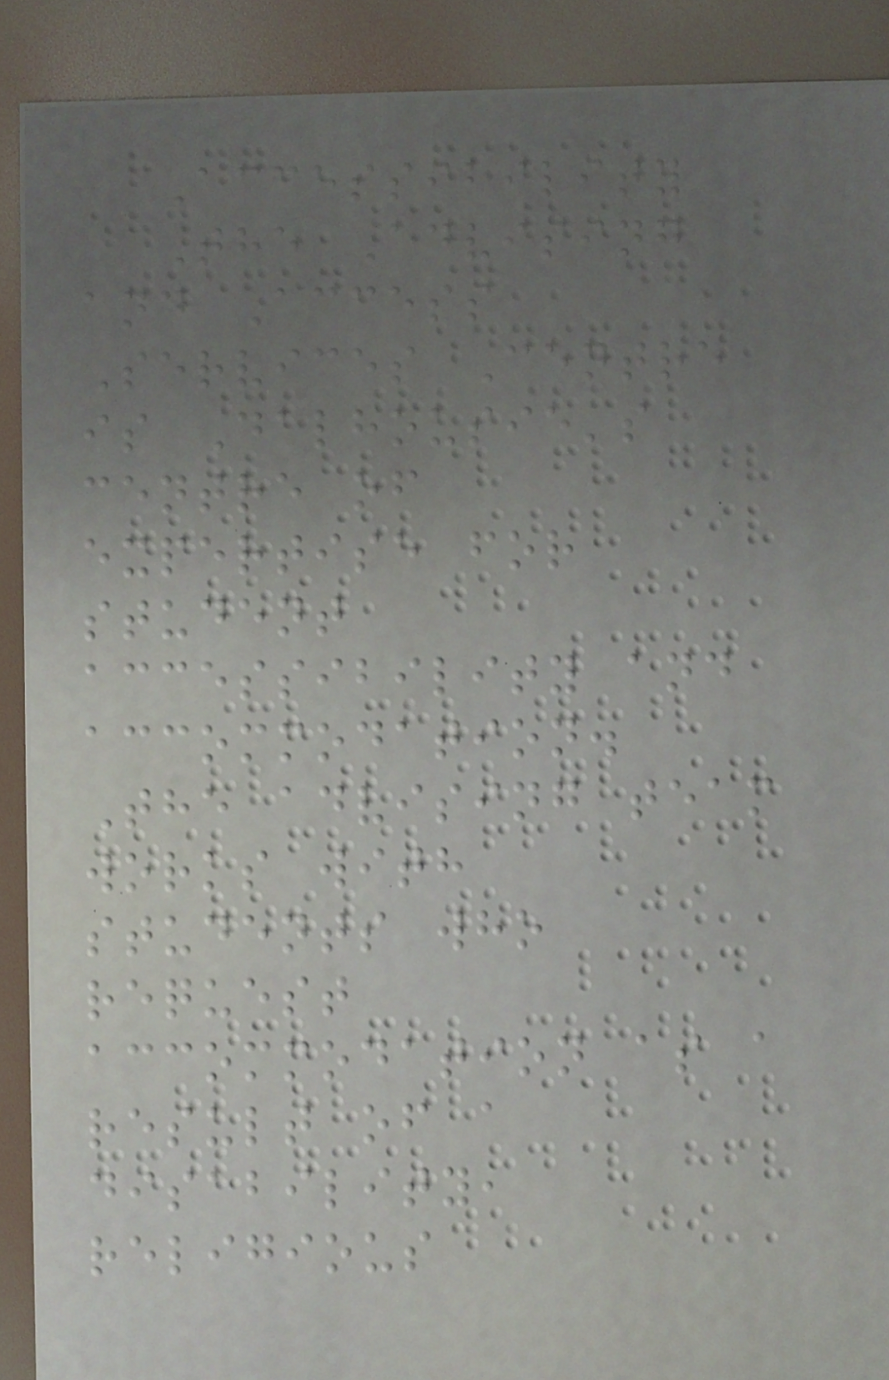Accessibility
The Advising
and Access
Services Centre
is Dalhousie's
centre of
expertise for
student
accessibility and
accommodation.
The advising team
works with
students who
request
accommodation as a
result of a
disability,
religious
